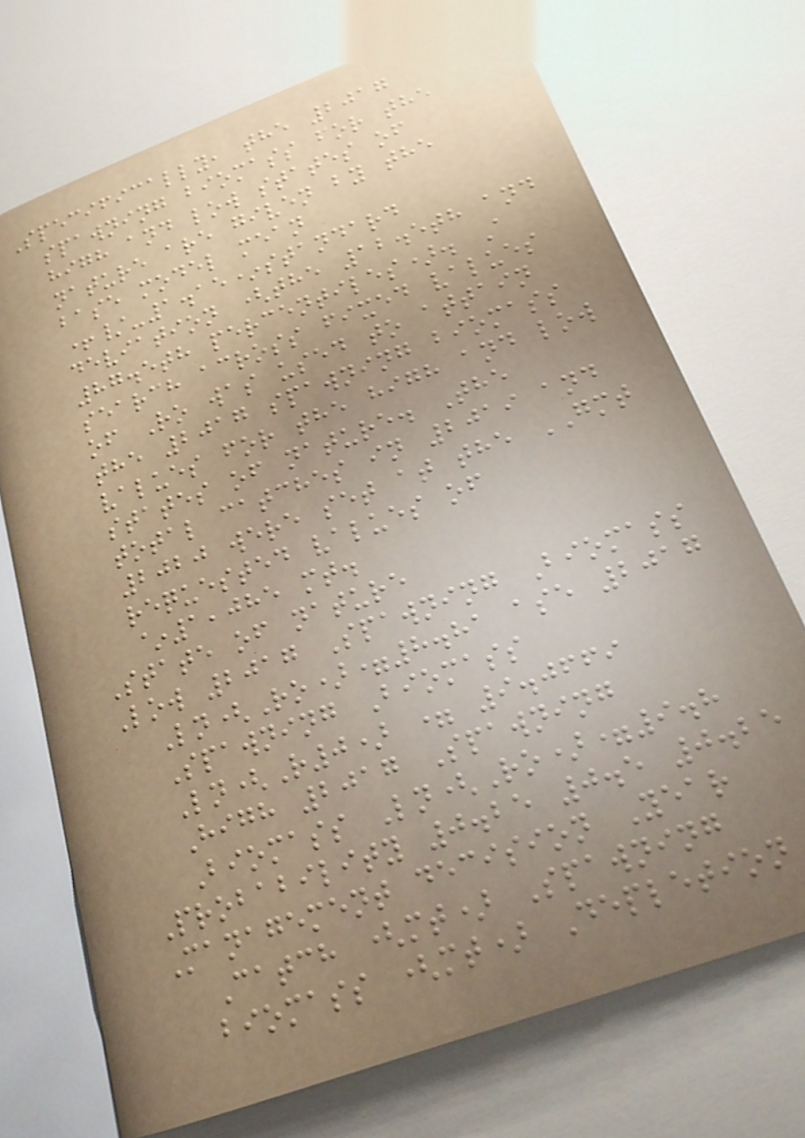Specifically, the 2017
spawning biomass for the
high and low states of
nature are given by the
base model mean
+/-1.15*standard
deviation (the 12.5th and
87.5th percentiles). A
search across fixed values
of Ro was used to attain
the 2017 spawning biomass
values for the high and low
states of nature. The
total catches in 2019 and
2020 were set at the GMT
requested values of
~1,085 mt.
State of nature
Low 2017 Spawning Biomass
Ln(Ro)=8.81 ase 2017
Spawning Biomass
Ln(R0) = 9.0669
High 2017 Spawning
Biomass Ln(Ro)=9.8
Probability 0.25 0.5 0.25
Management decision Year
Catch (mt) Spawning
biomass (mt) Depletion
